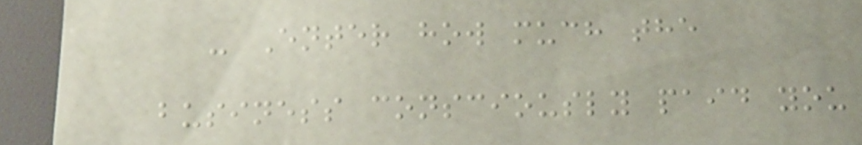- Enter how much the
business consciously paid you
